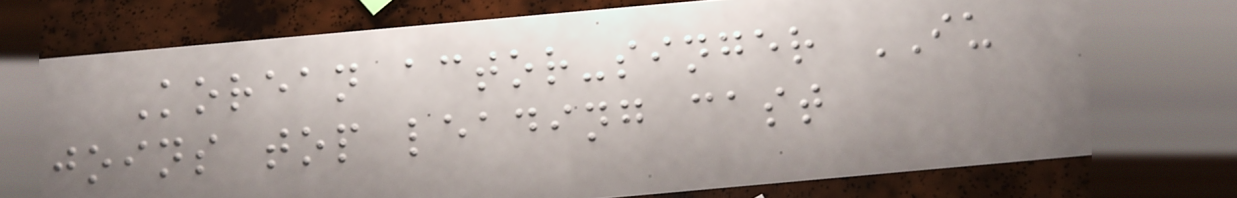Korean actor-singer IU
joins top leading cast
